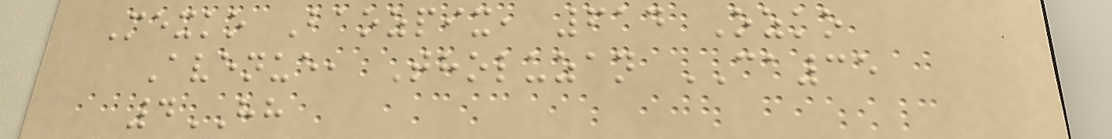Mexko Baozpix, 614 Ozko
Avenue, Tholuzan CA35
4HH
